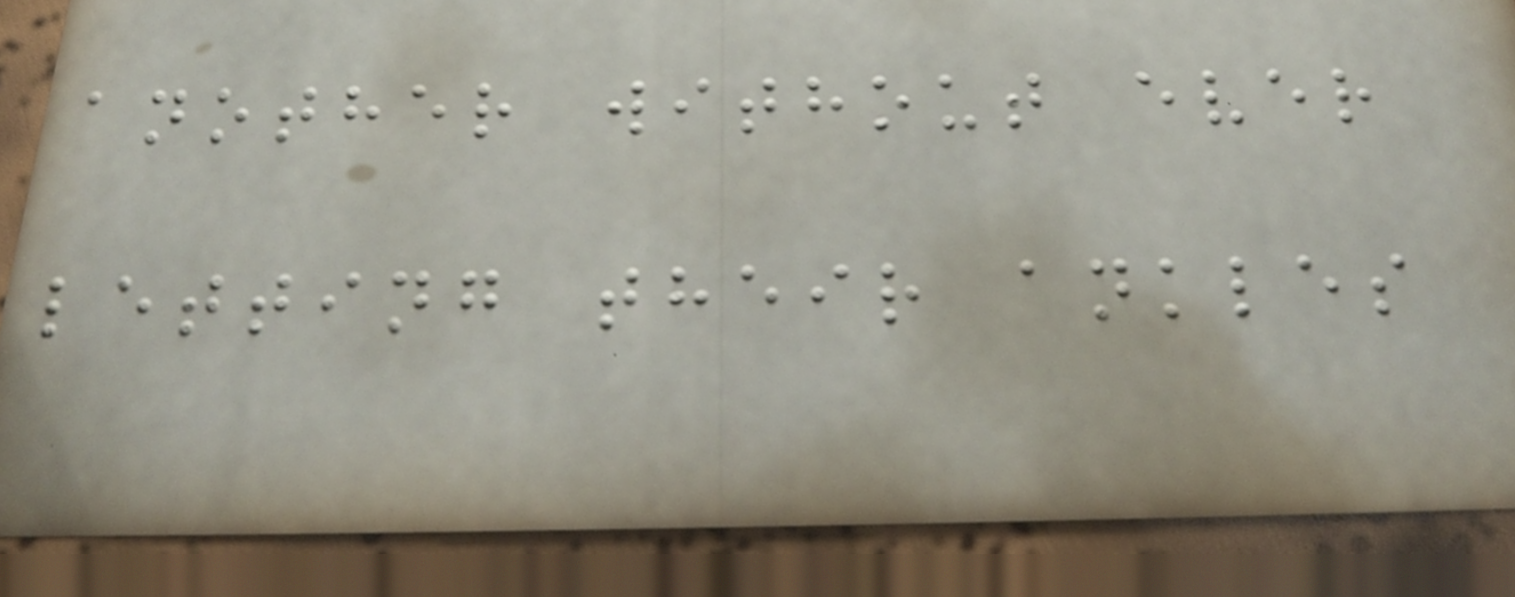another without ever
letting their ankles
